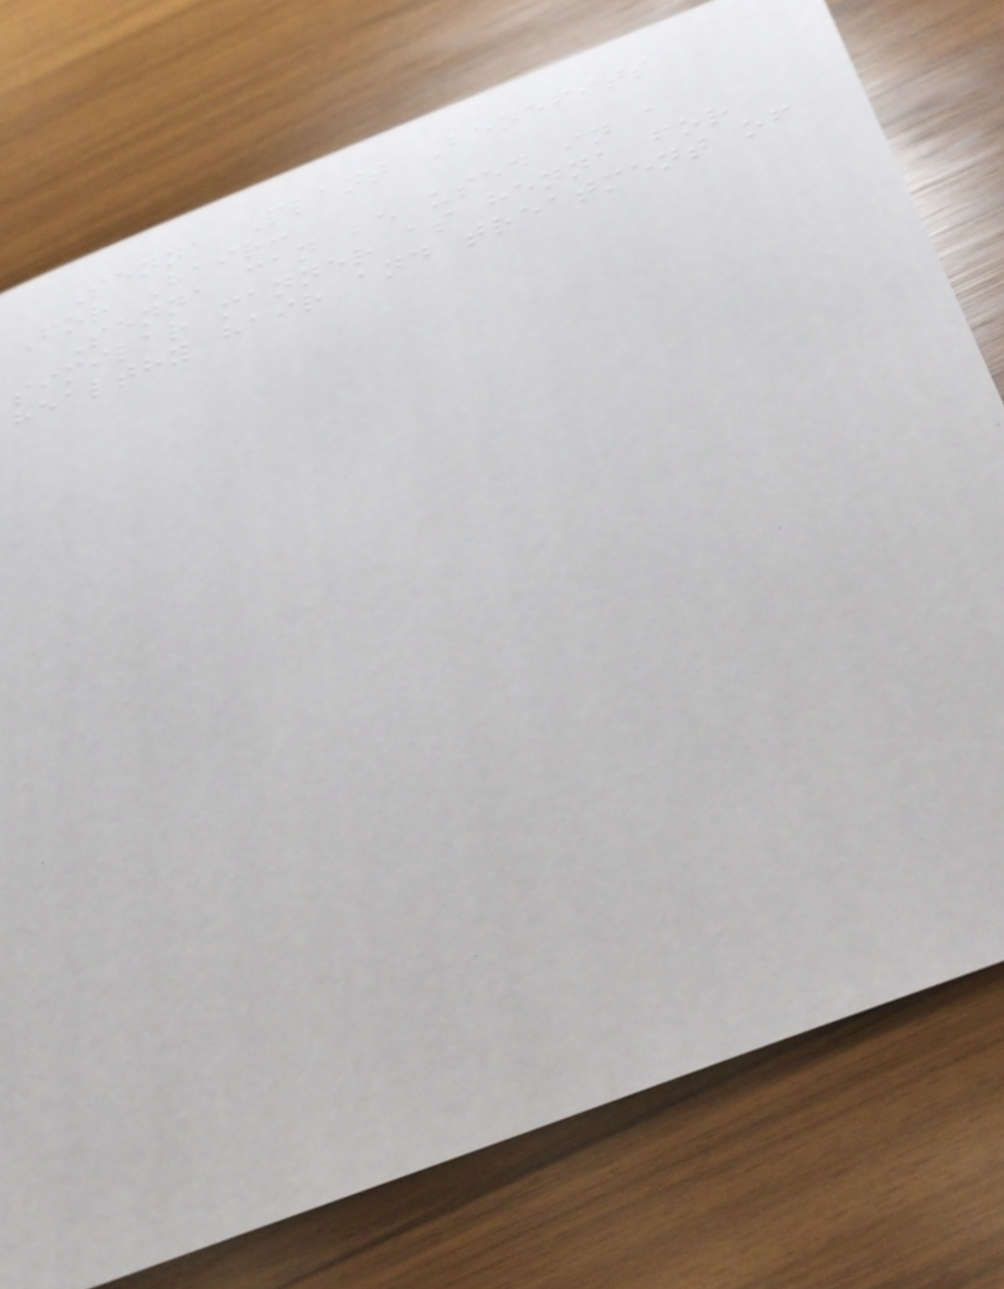Senna Plant Benefits
For Hair:
Senna can be used in a
similar manner as henna for
healthy hair and treatment of
